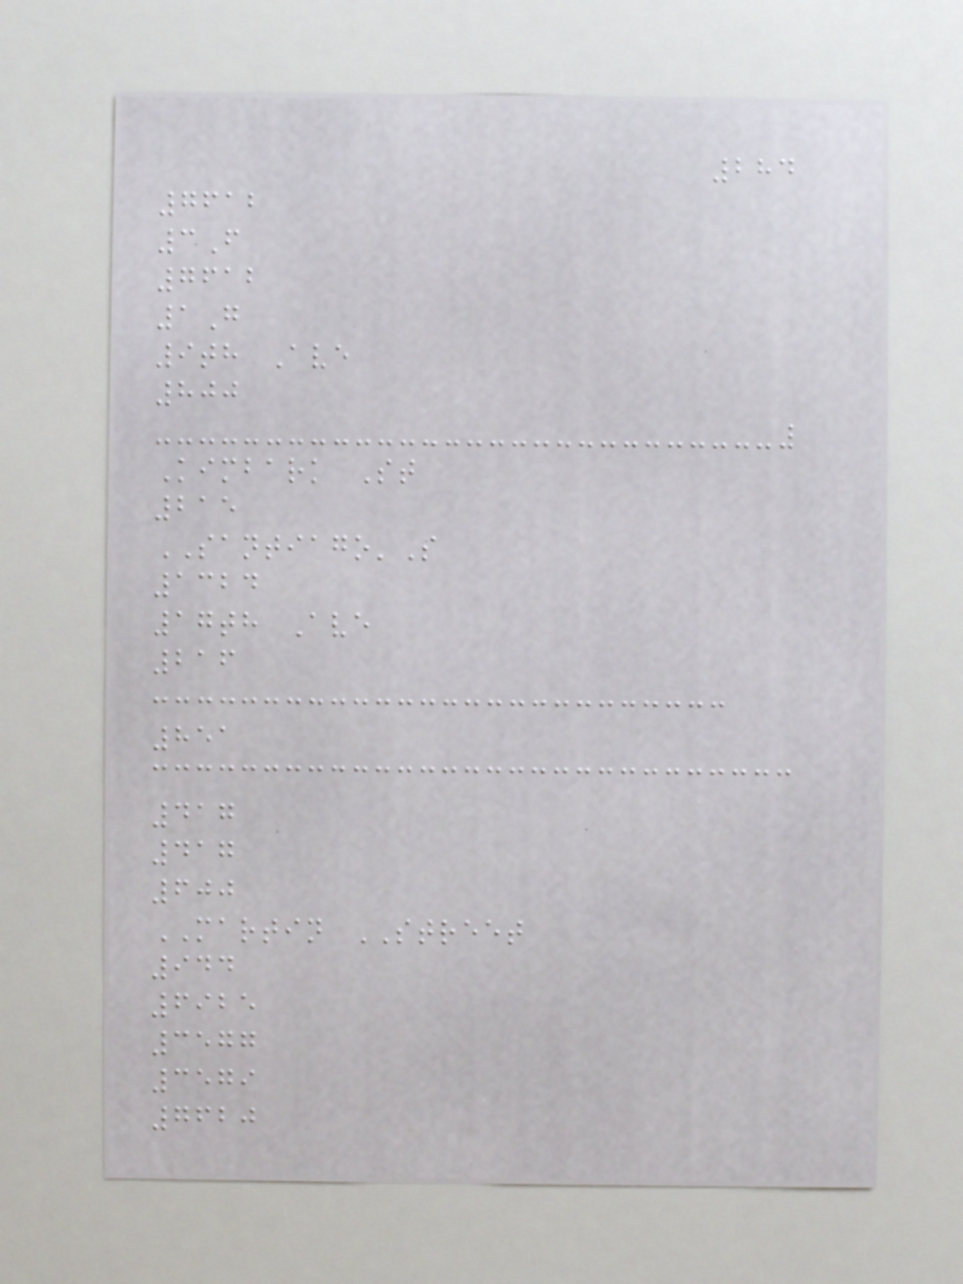284
7612
3F
7612
1G
9th Ave
800
Kimbark St
215
SANTIAGO'S
1324
17th Ave
216
851
417
417
600
MARTIN STREET
944
6925
3577
3579
7620
